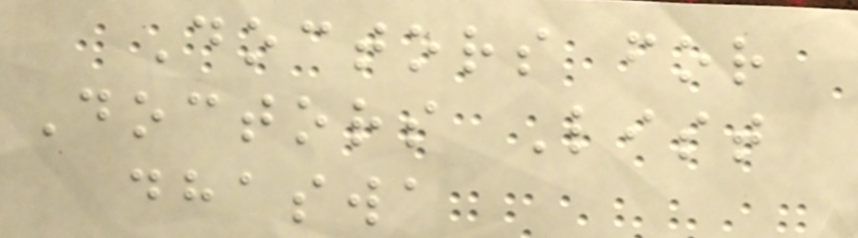Doctors for
Doctors List
dhaswa
